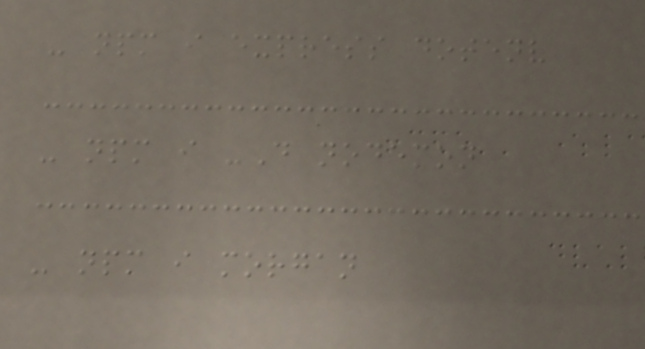- npm i express dotenv
- npm i -D nodemon
- npm i morgan
